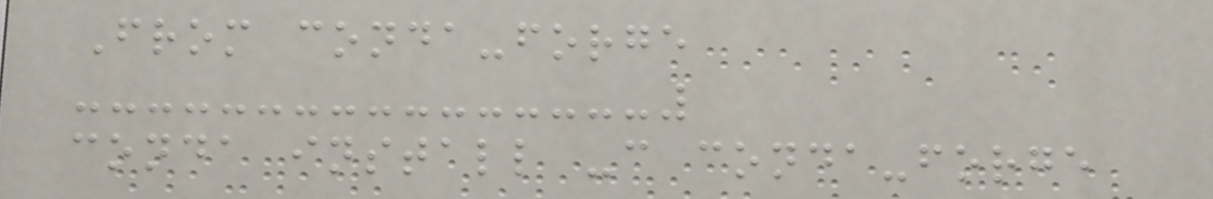From conda-forge
conda install -c conda-forge
